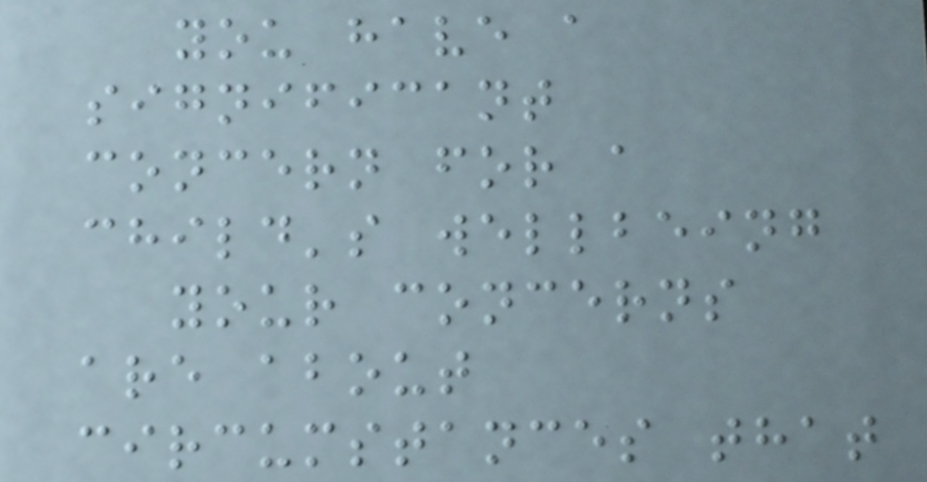you have a
significant
concern for a
child's wellbeing
your concerns
are about
circumstances that
